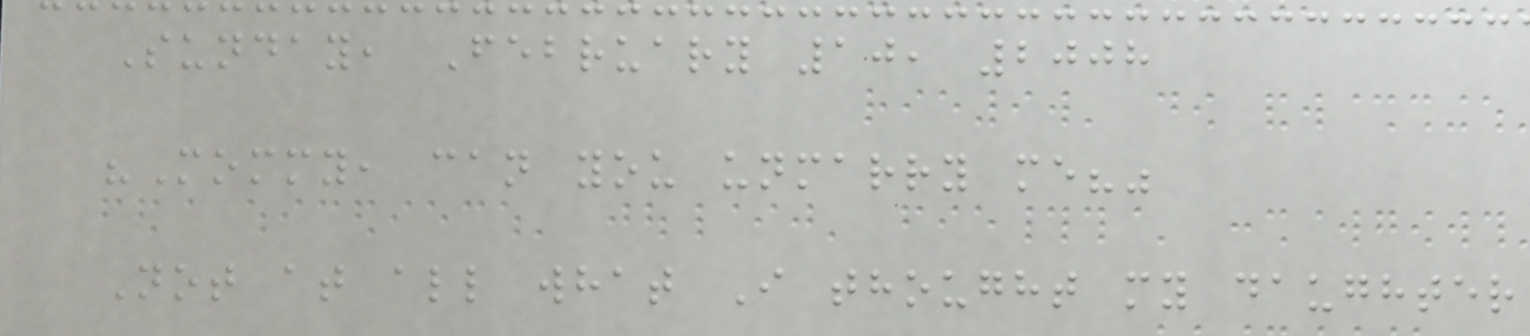Sunday, February 10, 2008
"Mommy, can you unmarry me?"
Not at all what I thought my daughter
